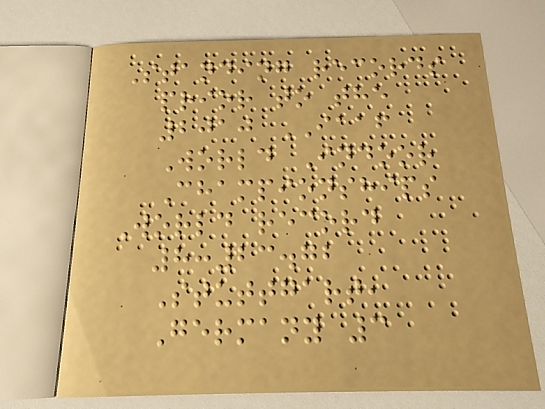Standing records
prior to the
2010 IAAF
World Indoor
Championships
World record
8:23.72
Stuttgart,
Germany 3
